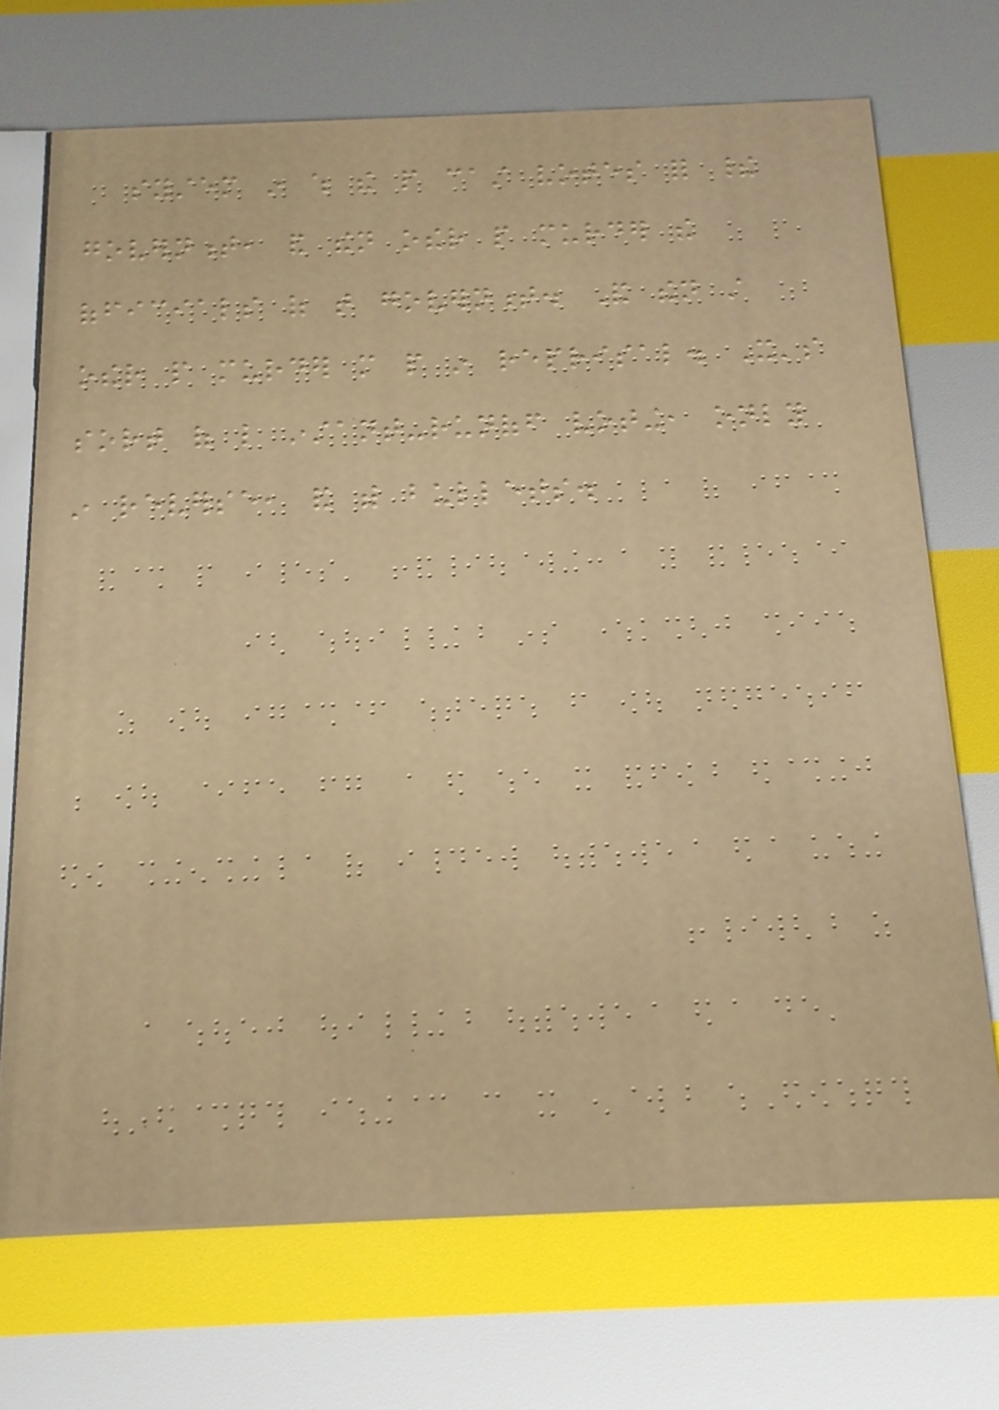system in which the people cast votes for their
government, and then other people murder the
officials of that government. And then still
other people murder more people in reprisal. It's
sort of like instant-runoff voting, only
in reverse, and with bullets.
